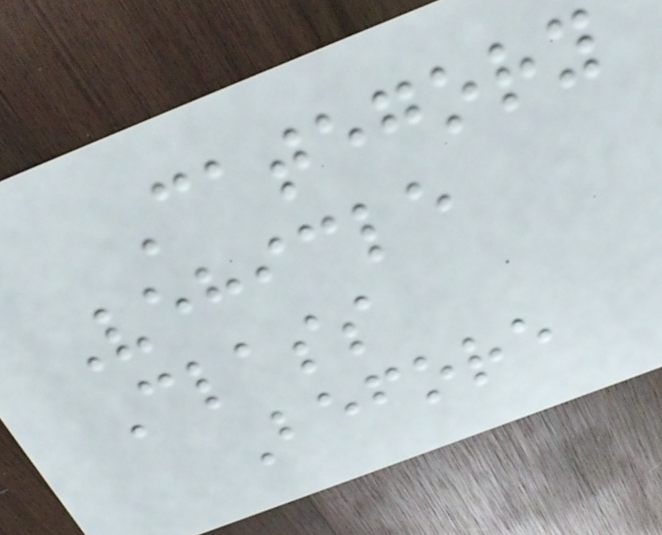Category
Vehicle
Class
Before
